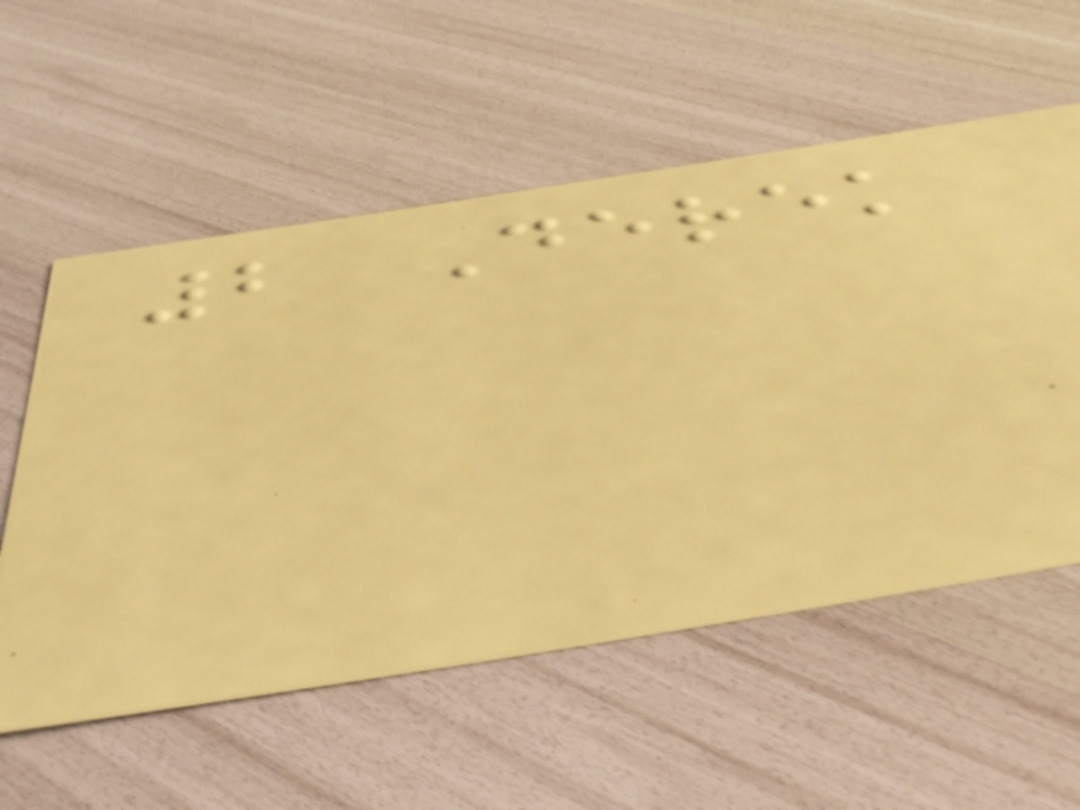2 Derek
